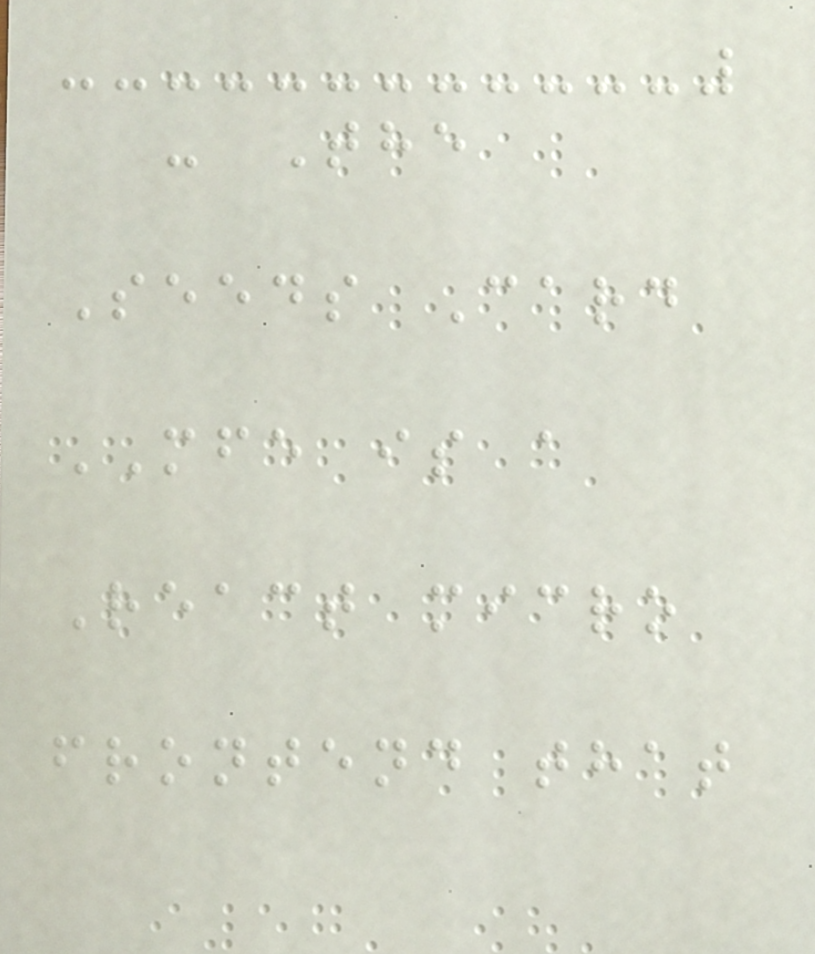- The
Seeds Card
MFE is a
React micro
frontend that
